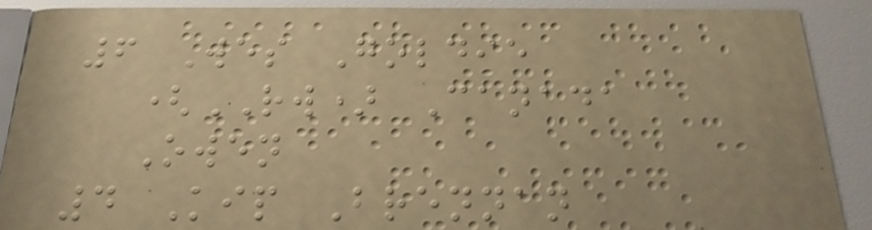6 Wes Goldie
(RW) Canada
Owen
4 Kip Brennan
